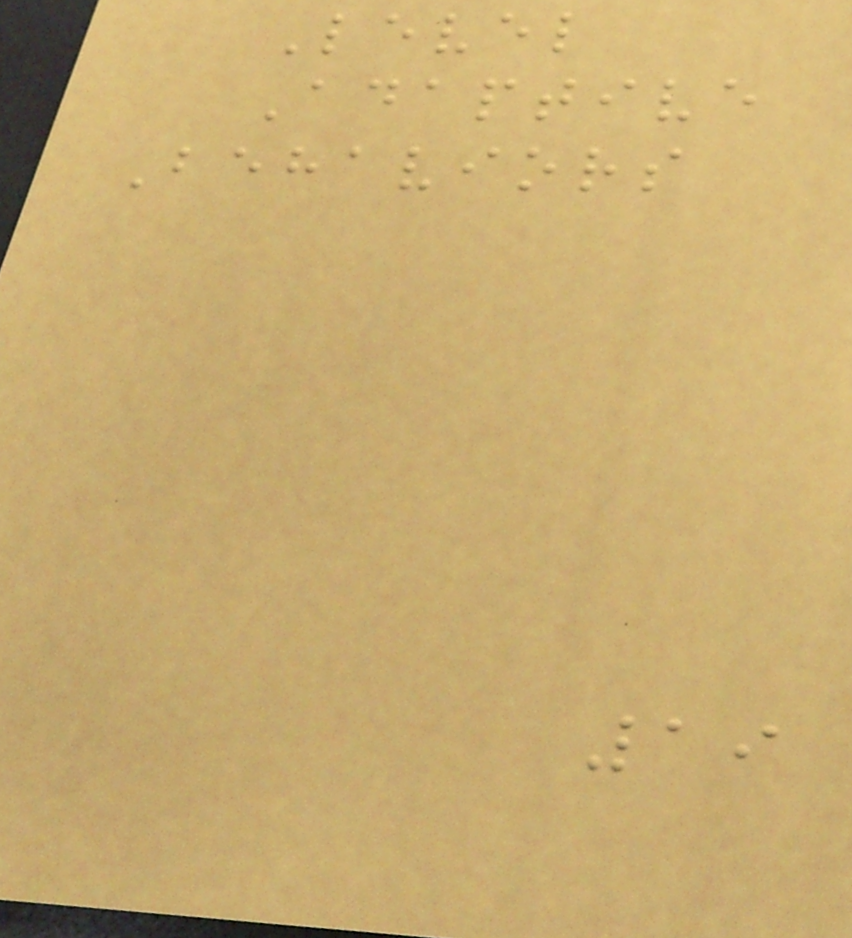Level
Adaptive
Behaviors
19
